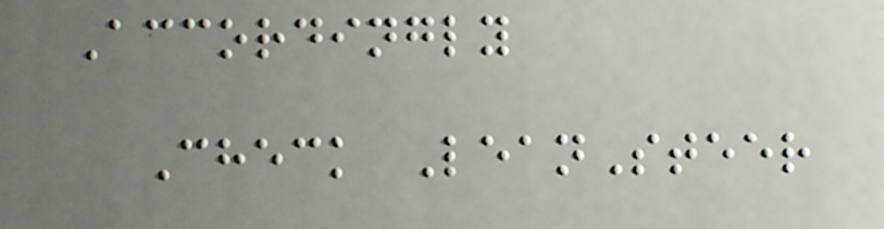Accordingly
Check LeanSteer
